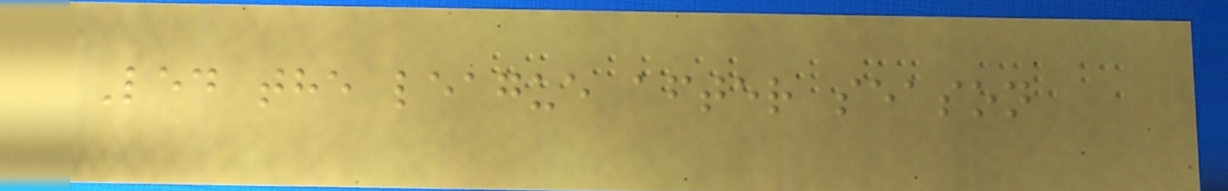Led the league after season
